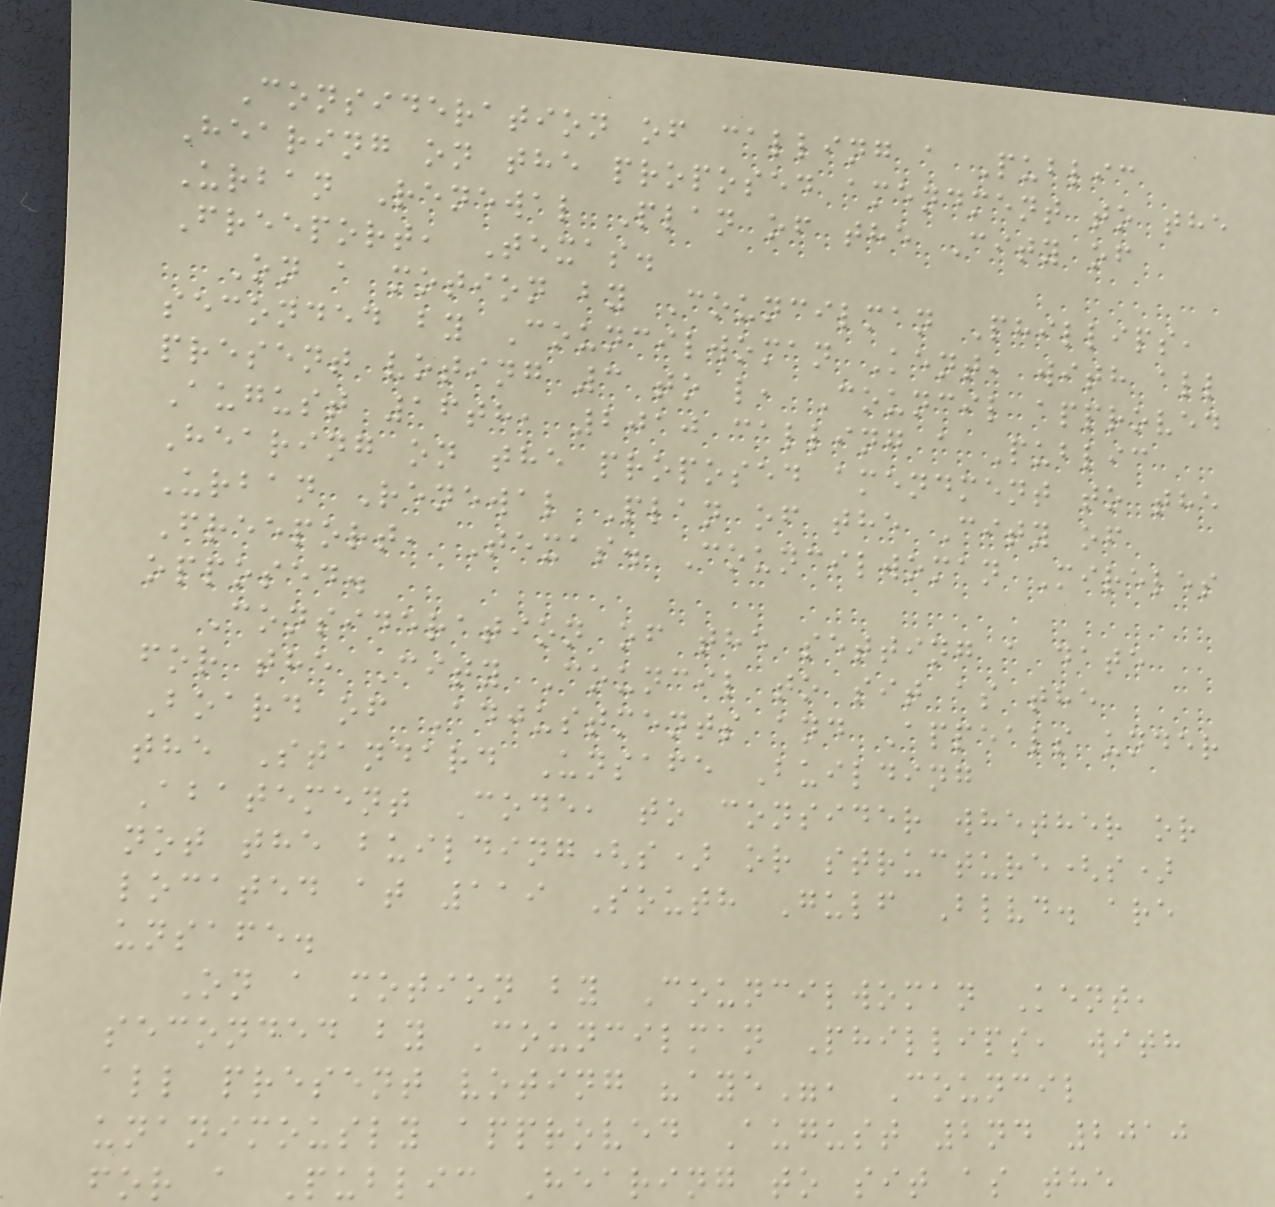Consideration of calling a Public
Hearing on the proposed amendment to the
Urban Renewal Plan of the City of
Freeport, Texas.
On a motion by Councilman Phillips,
seconded by Councilwoman Kent, with all
present voting 3 to l, Council approved
August 16th, 2010 calling a Public
Hearing on the proposed amendment to the
Urban Renewal Plan of the City of
Freeport, Texas. Councilwoman Mireles
opposed.
Consideration of the setting a date
for the City Council to sit as the
Board of Adjustments and Appeals under
the Standard Unsafe Building
Abatement Code, to consider whether or
not the building(s) or structure(s)
located at 119 South Gulf Blvd. are
unsafe.
On a motion by Councilwoman Kent,
seconded by Councilman Phillips, with
all present voting "aye", Council
unanimously approved August 2nd 2010
for a Public Hearing to sit as the
